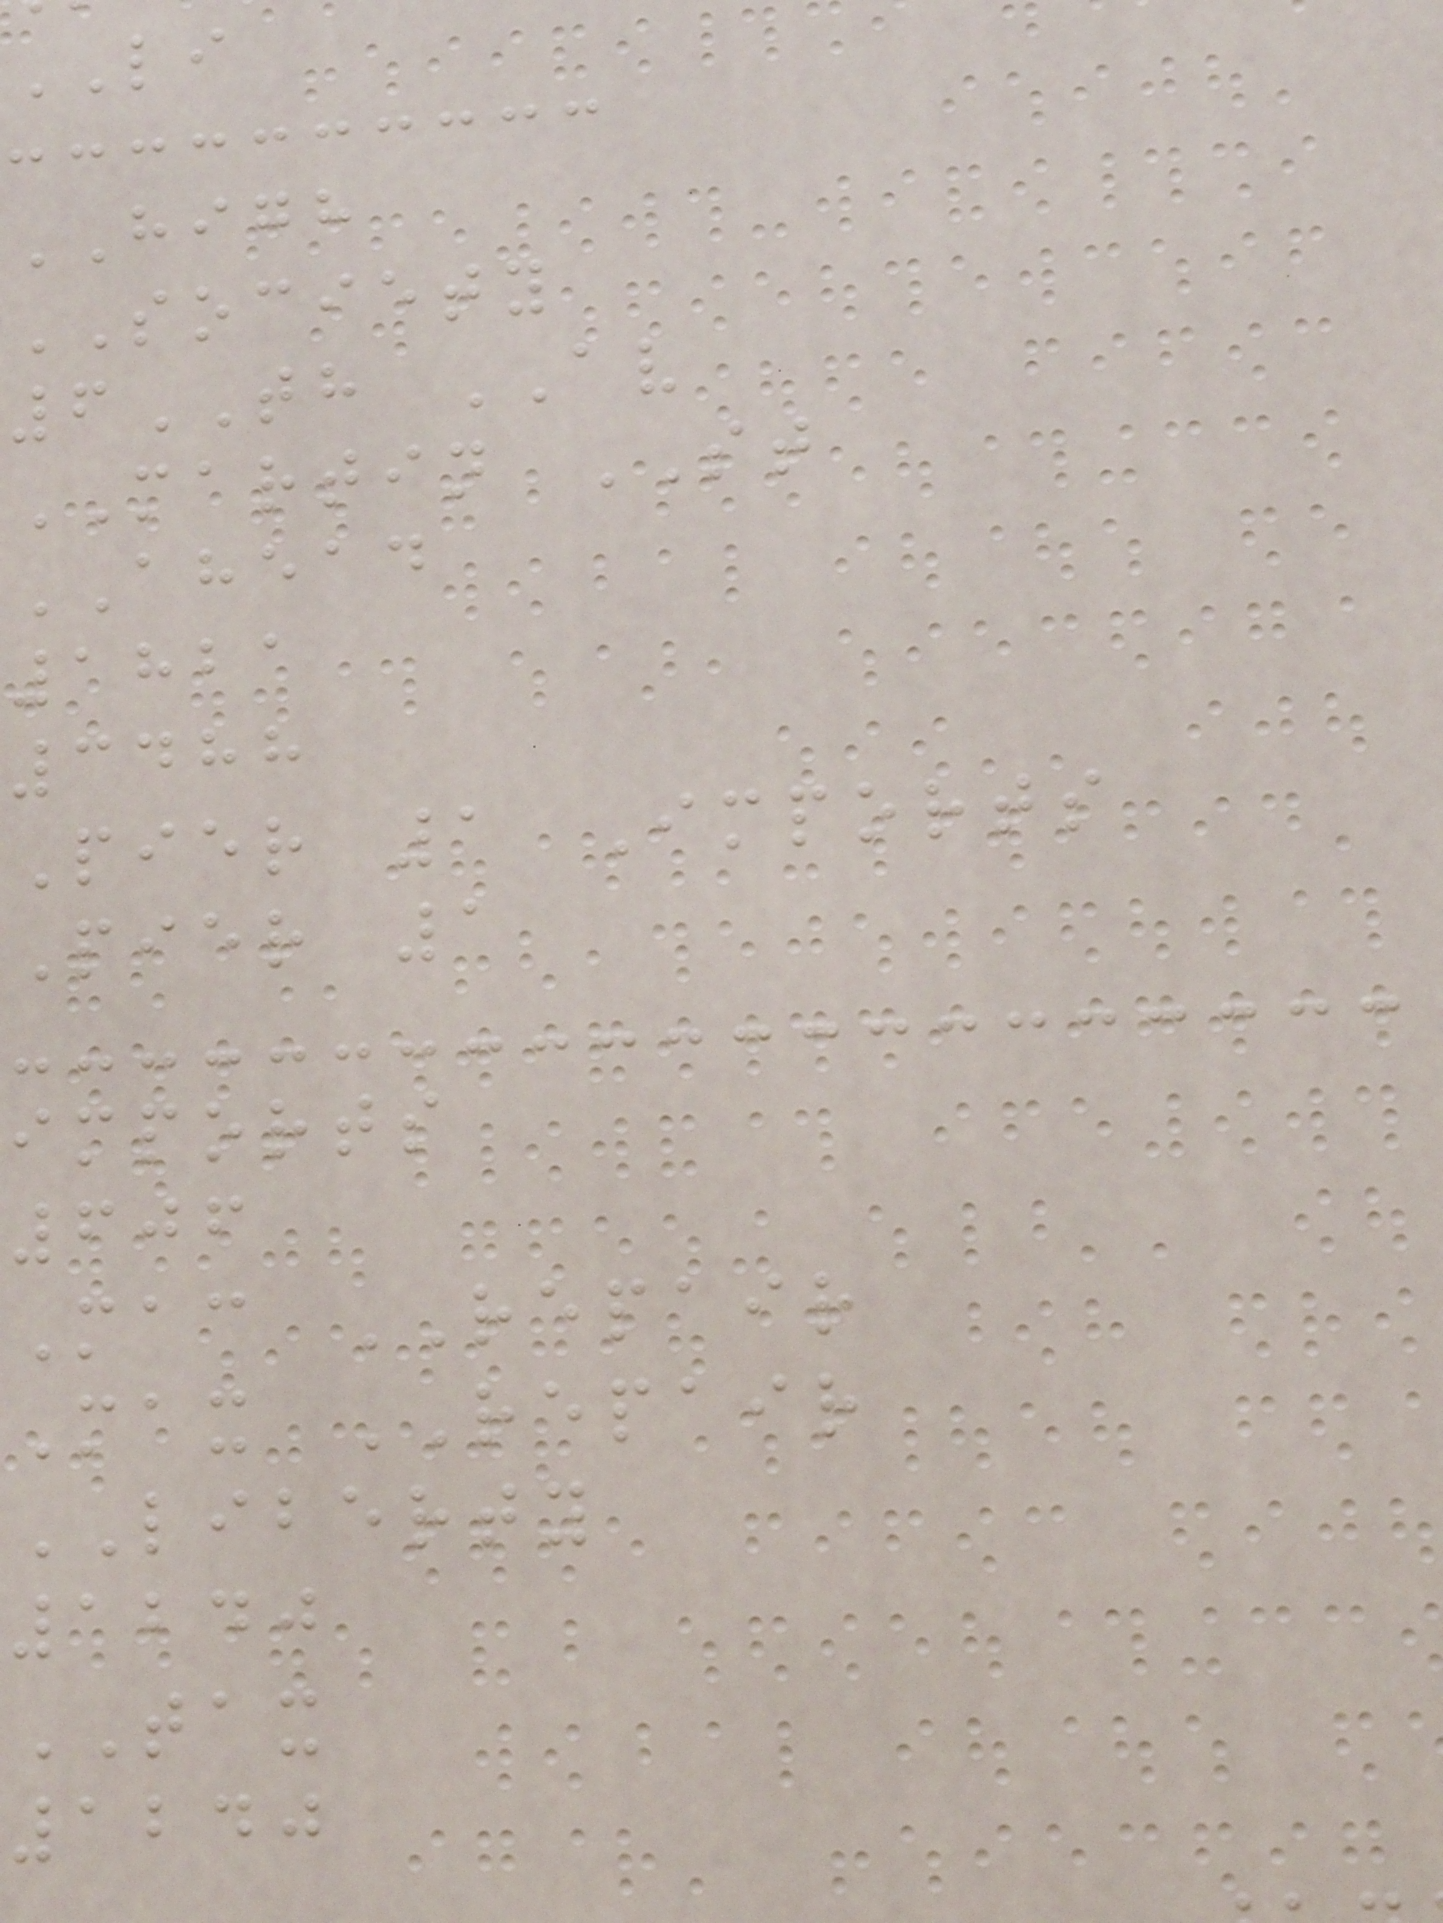LI
HIGH
SOCIETY
6TH AV
MARTIN ST
AHEAD
1821
3488
Pier 1 Imports
Pier 1
imports
606
Mac REPAIR
Max REPAIR
LIBERTY
1240
TAX
1240
